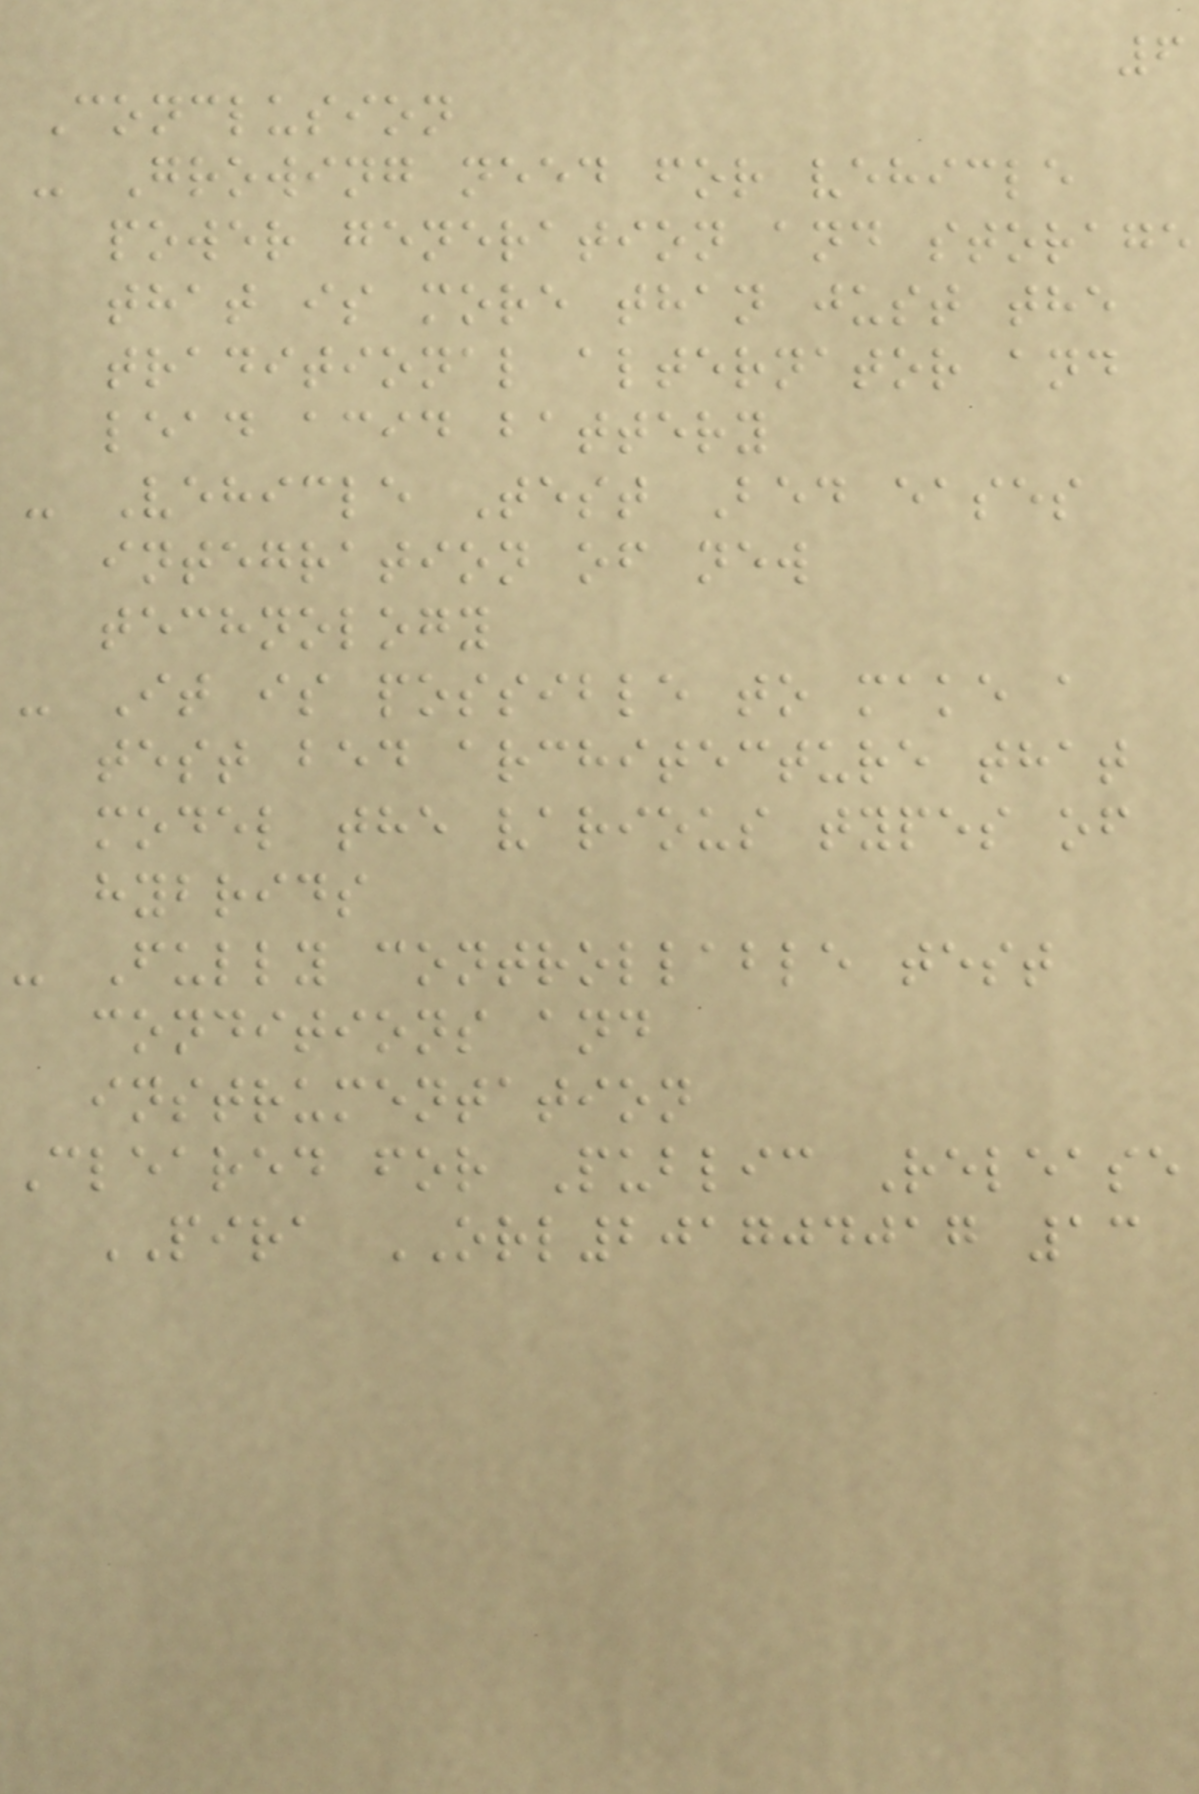6
Conclusion
- Growing need for vehicle
power generation and storage
that is more than just the
traditional alternator and
lead acid battery
- Vehicle Test Bed eases
integration of new
technology
- It is possible to make a
test bed architecture that
model the various types of
hybrids
- Fully controllable test
conditions and
instrumentation
Cleared for Public Release
PIRA ORL201704017 13
